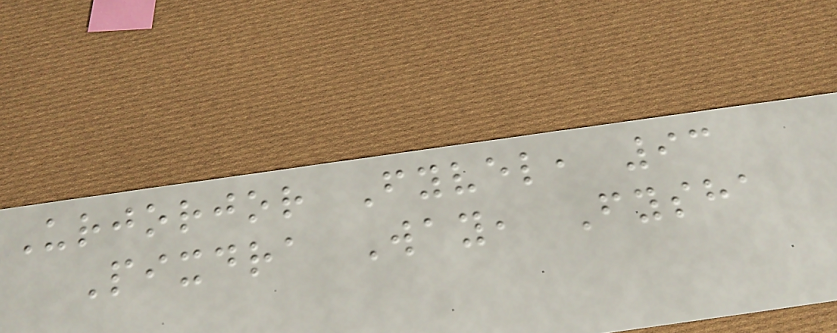Urjorjor Fyvel, 93
Pixdra Way, Fysha
